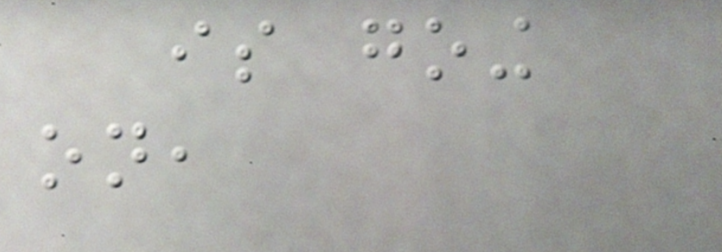is going
on,
